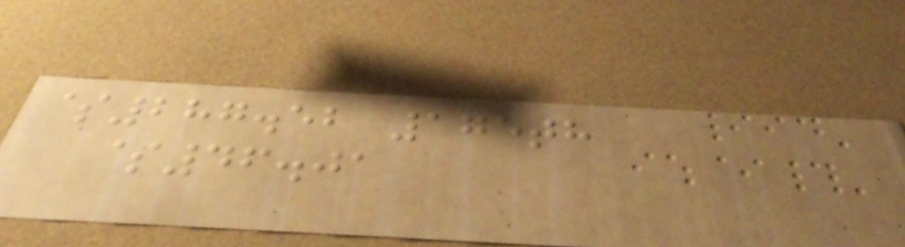$287.52 175th
$46.01
